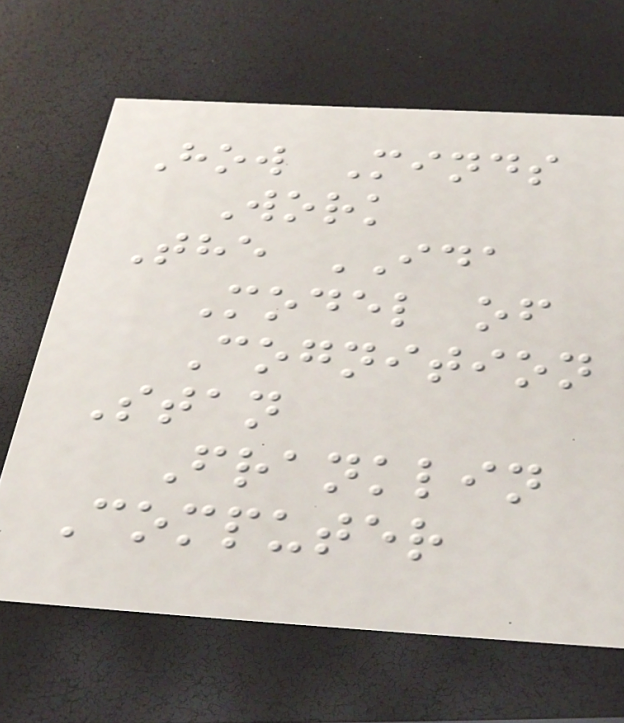How Minds
Work
The IDA
Model of
Cognition
Stan
Franklin
Computer
